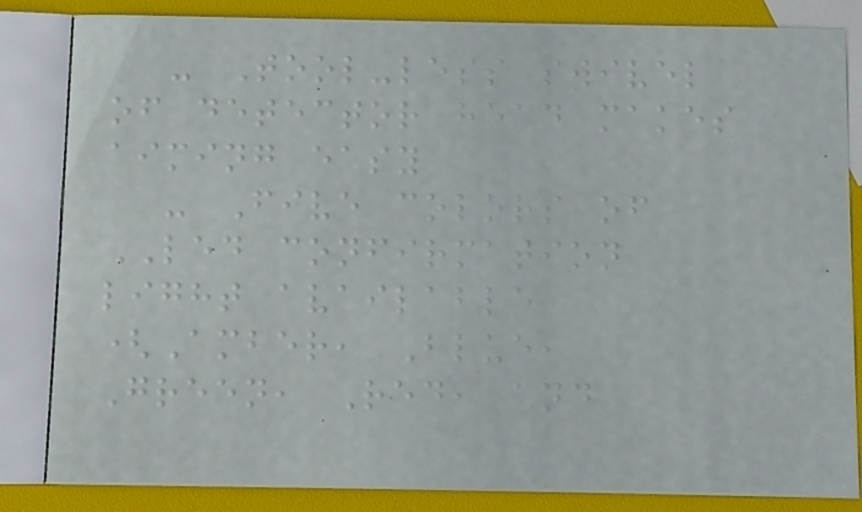- Tool-less swivel
of detector head makes
aiming easy
- Five colors of
LED confirmation
light available
(Amber, Blue,
Green, Red, and
